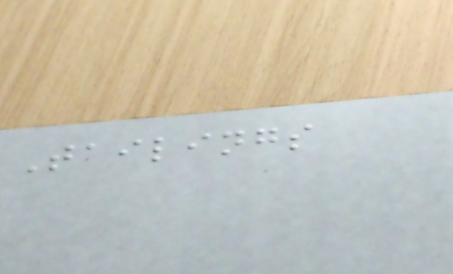Tailings
